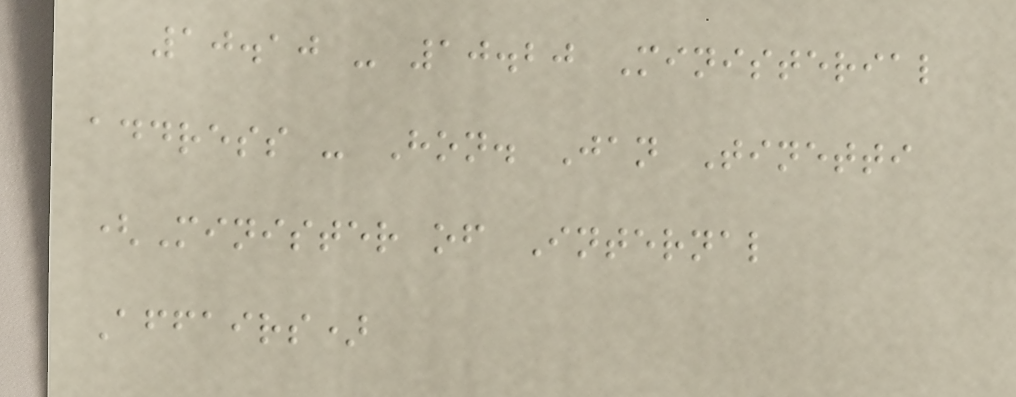10.10 - 10.20 Ministerial
address - Hon. Jan Tinetti
(Minister of Internal
Affairs)
